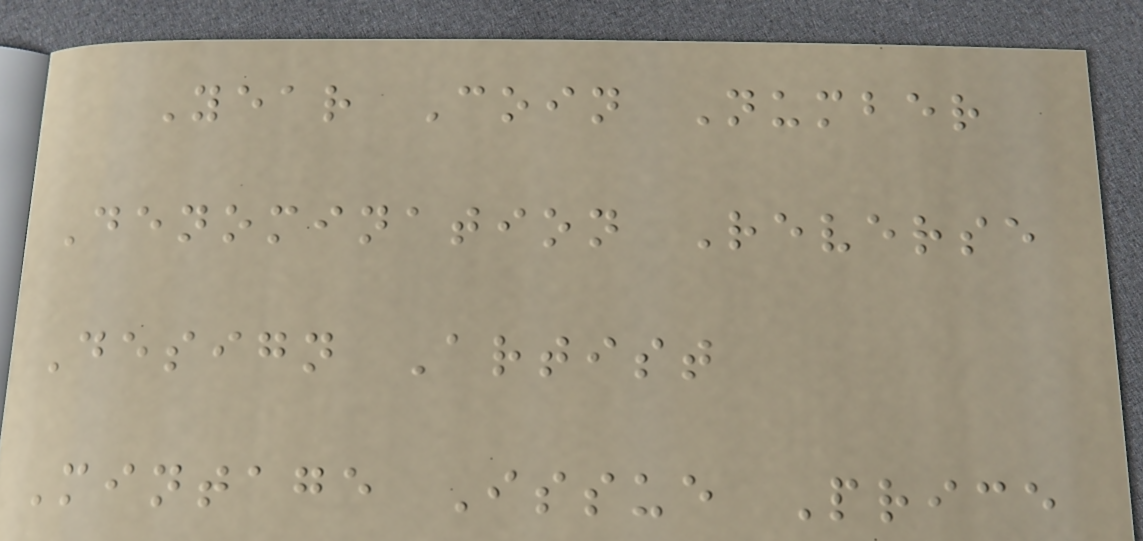Year Coin Number
Denomination Reverse
Design Artist
Mintage Issue Price
